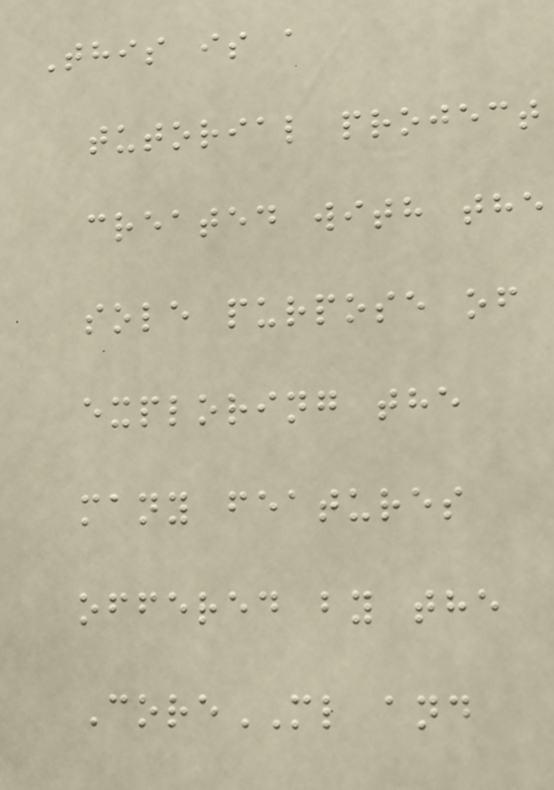This is a
tutorial project
created with the
sole purpose of
exploring the
many features
offered by the
CoreML and
